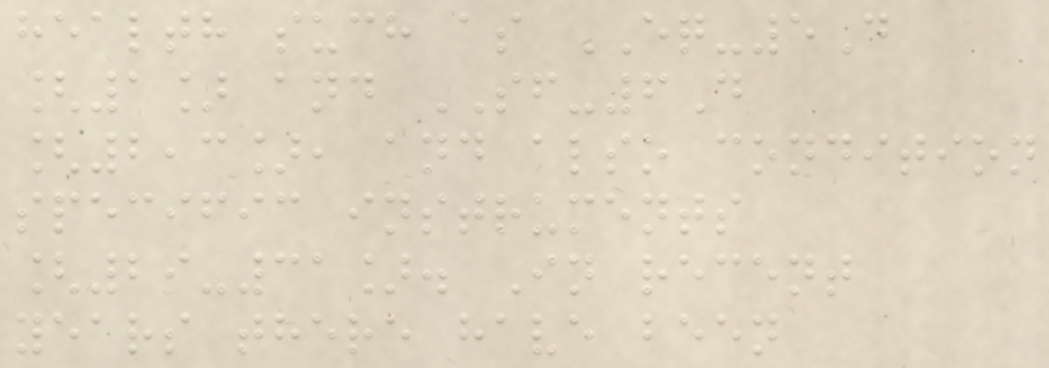health such as EQ-5D
[1] and SF-6D
[2,3], and also condition
specific instruments
[29-31]. In recent
years there have been
